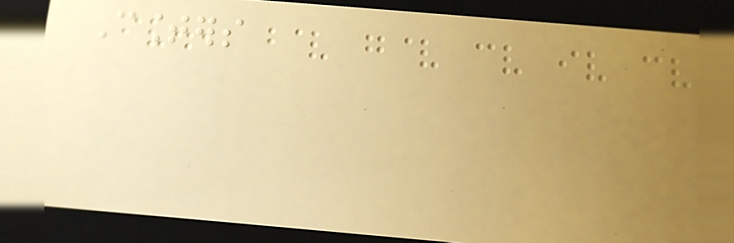Counters
